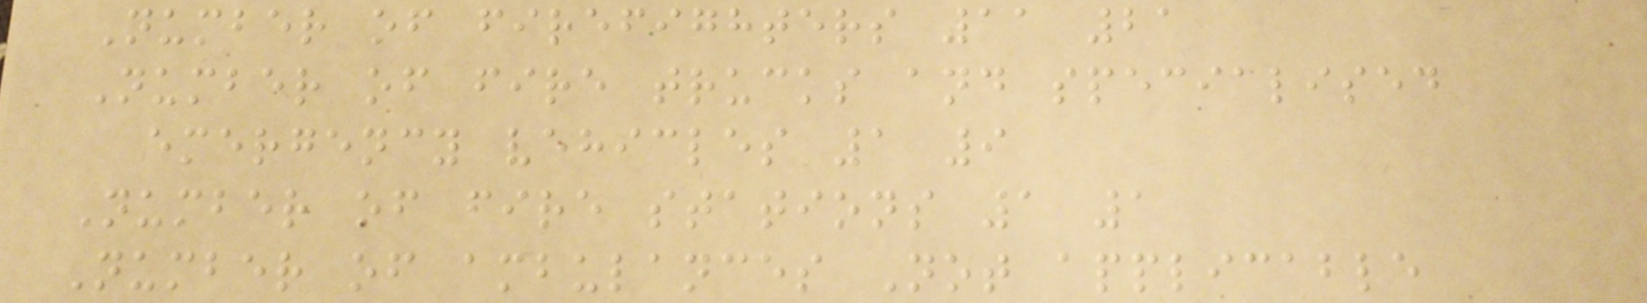Number of firefighters 11 21
Number of fire trucks and specialised
emergency vehicles 1 9
Number of fire stations 1 1
Number of ambulances Not applicable
